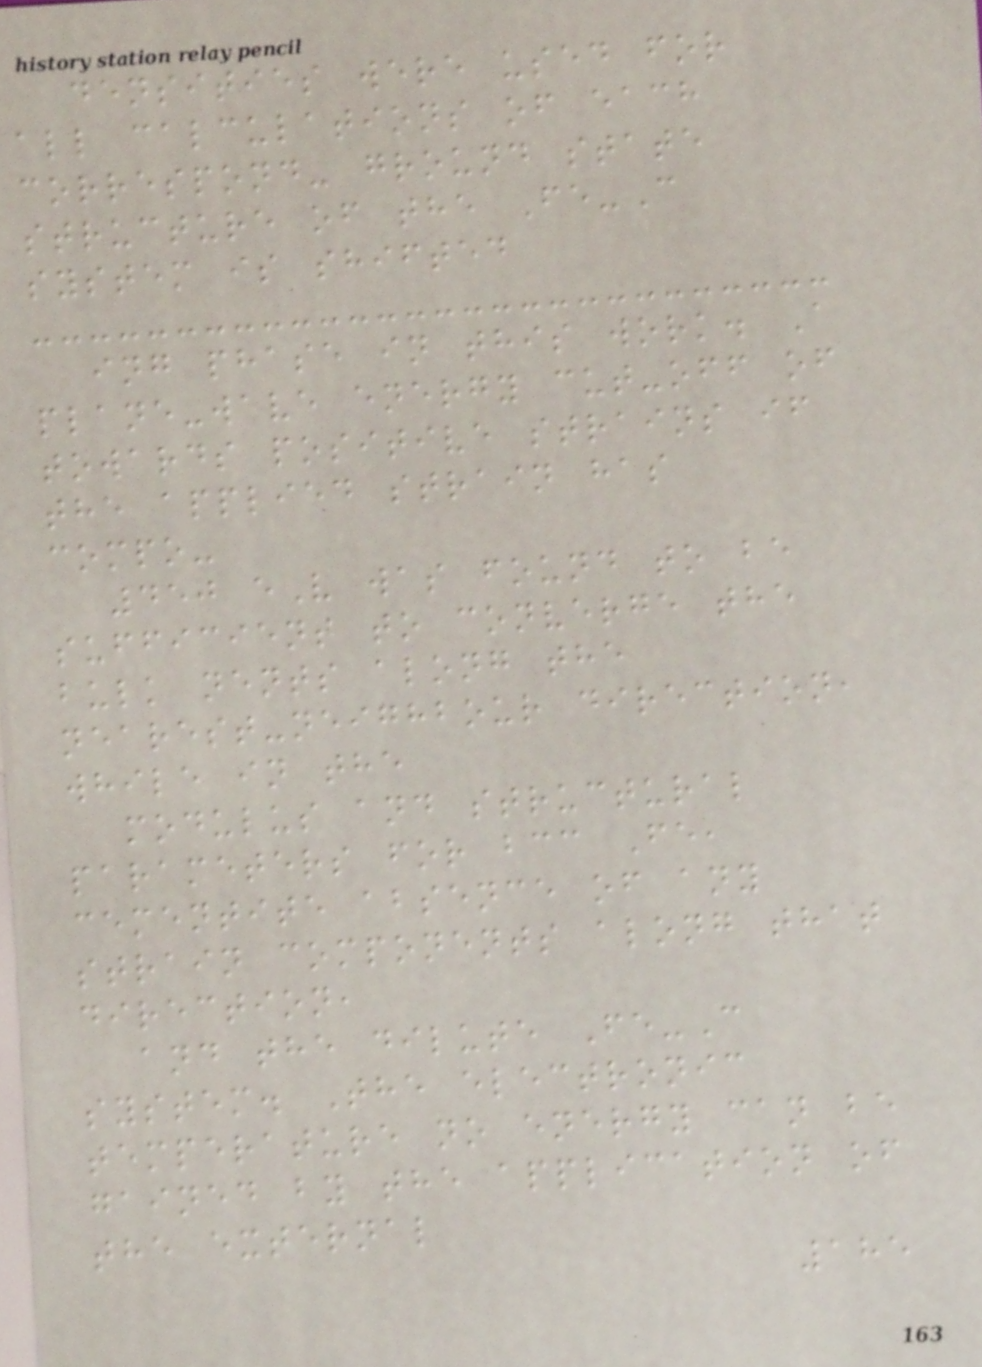densities were used for
all calculations of each
correspond- ground state
structure of the Fe-C
system is shifted
ing phase in this work. A
plane-wave energy cut-off of
towards positive strains if
the applied strain has
compo-
450 eV was found to be
sufficient to converge the
bulk nents along the
nearest-neighbour direction,
while in the
modulus and structural
parameters for bcc Fe,
cementite absence of any
strain components along that
direction,
and the dilute Fe-C
system. The electronic
temperature no energy can be
gained by the application of
the external
185
